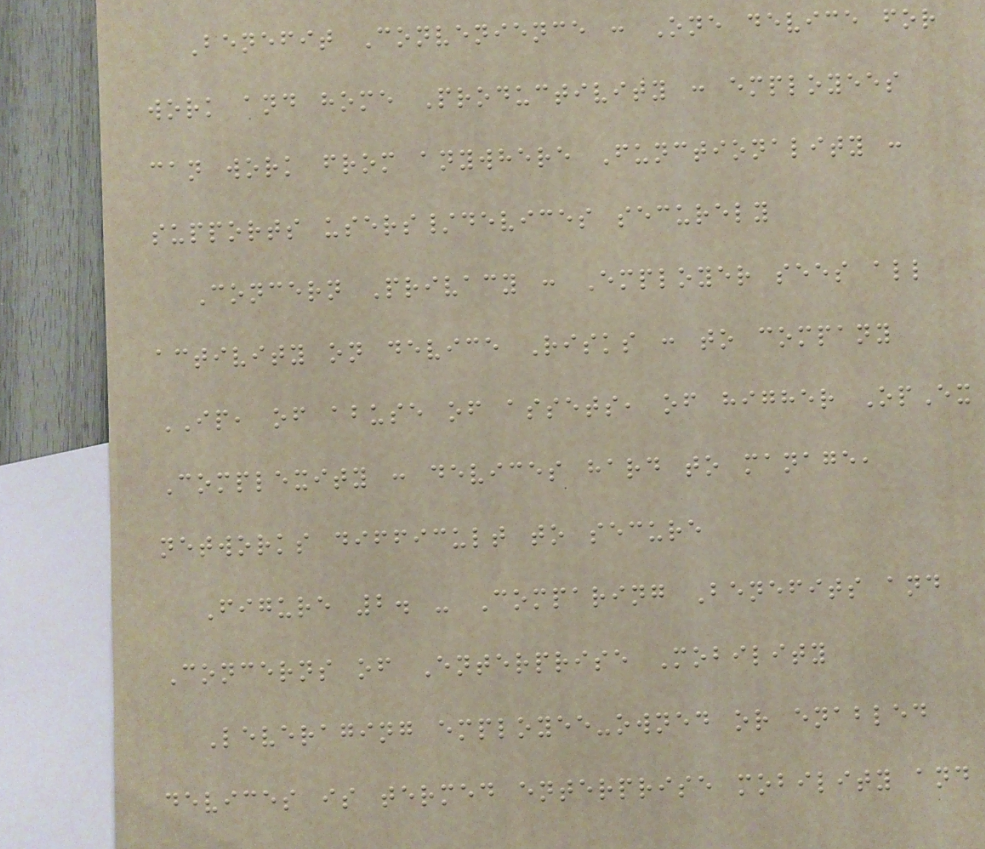Benefit Convenience : One device for
work and home Productivity : employees
can work from anywhere Functionality :
supports users/devices securely
Concern Privacy : Employer sees all
activity on device Risks : to company
IP, of abuse of assets, of higher OpEx
Complexity : devices hard to manage,
networks difficult to secure
Figure 2. - Comparing Benefits and
Concerns of Enterprise Mobility
Leveraging employee-owned or enabled
devices is termed enterprise mobility and
